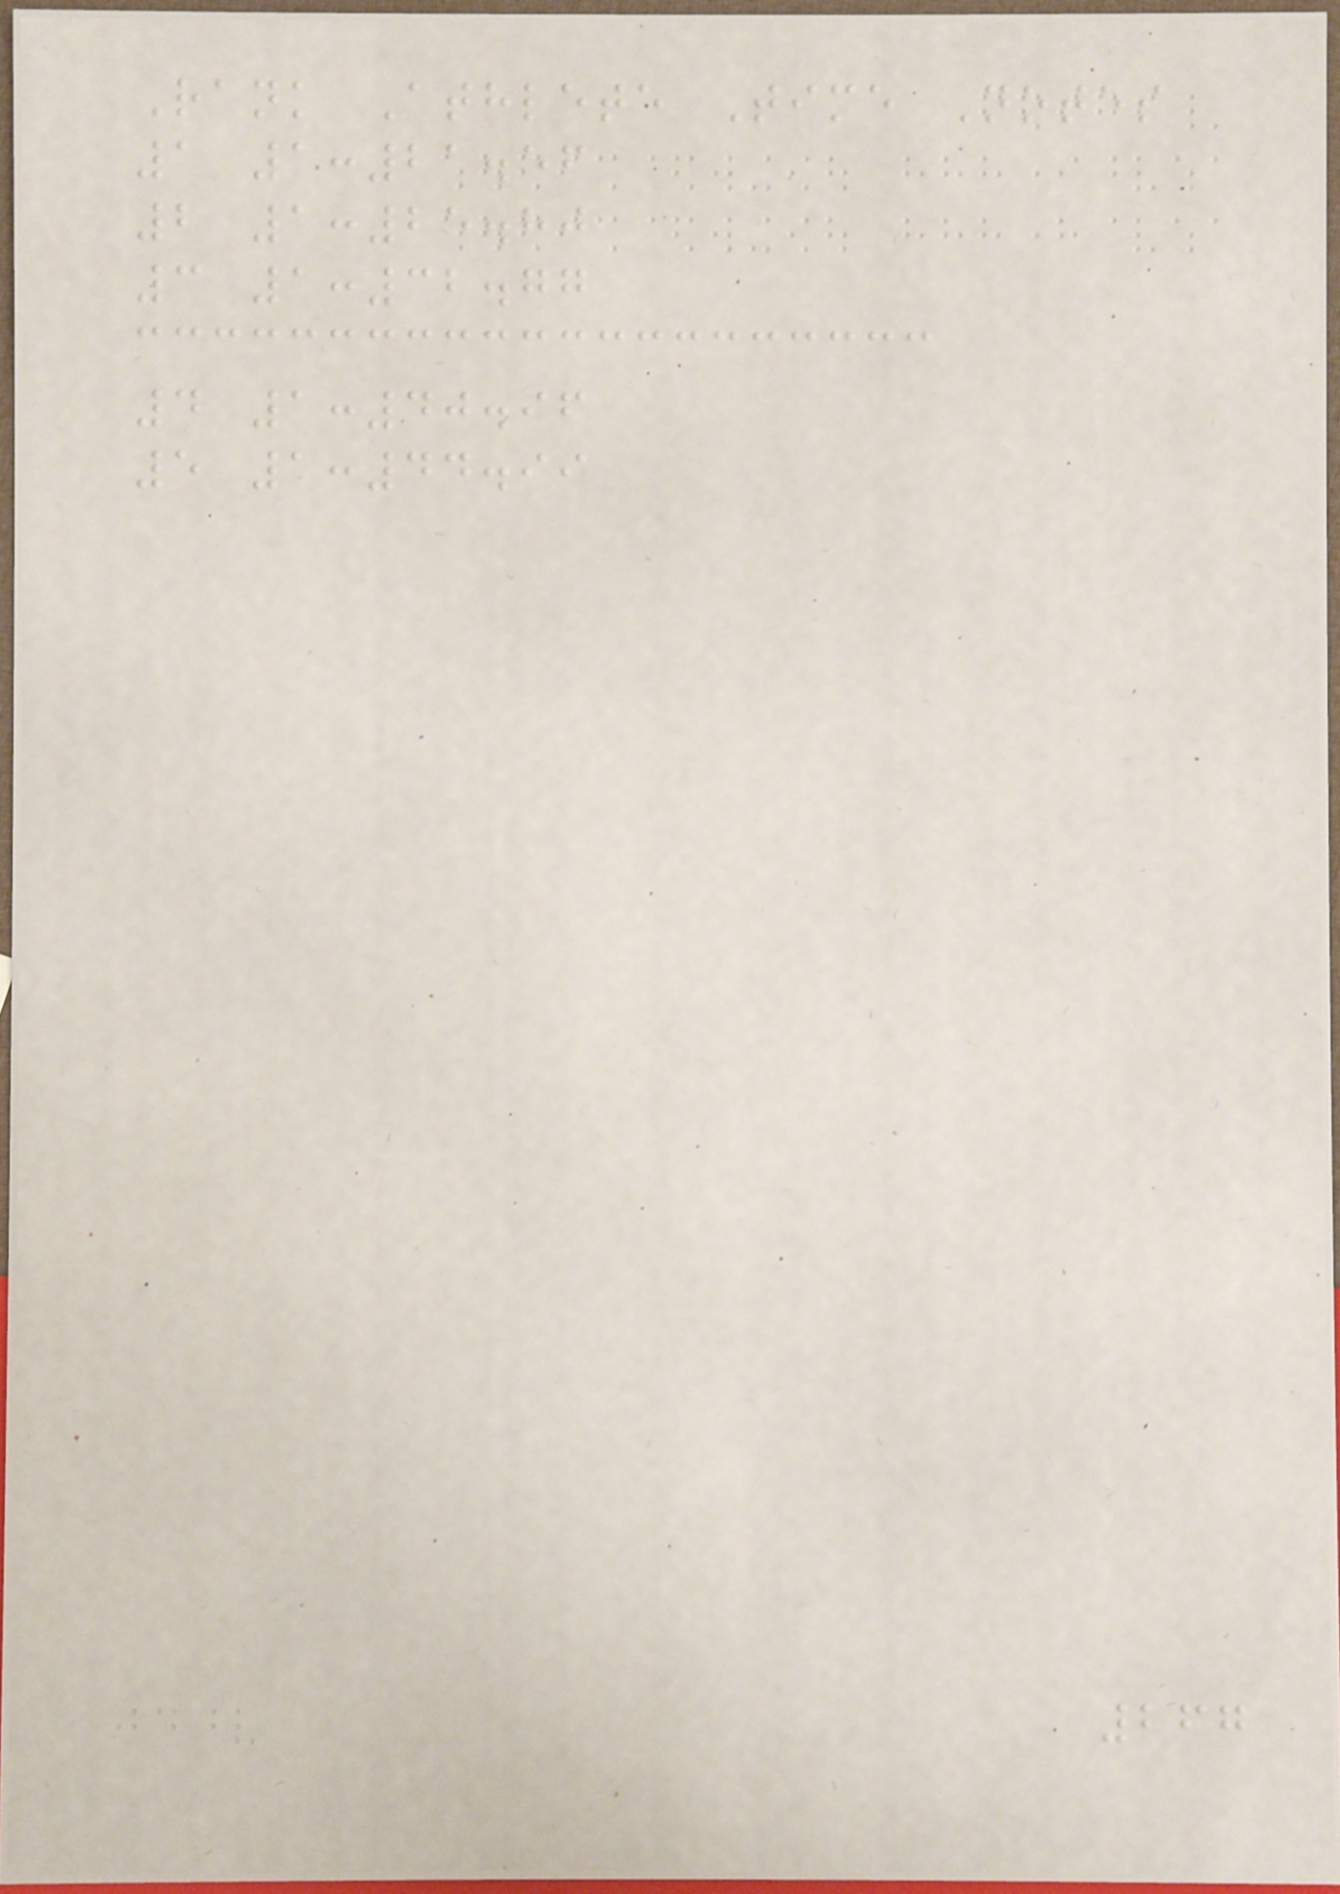Rank Athlete Time Notes
1 1:21.56
2 1:25.80
3 1:32.77
4 1:40.96
5 1:44.99
267
